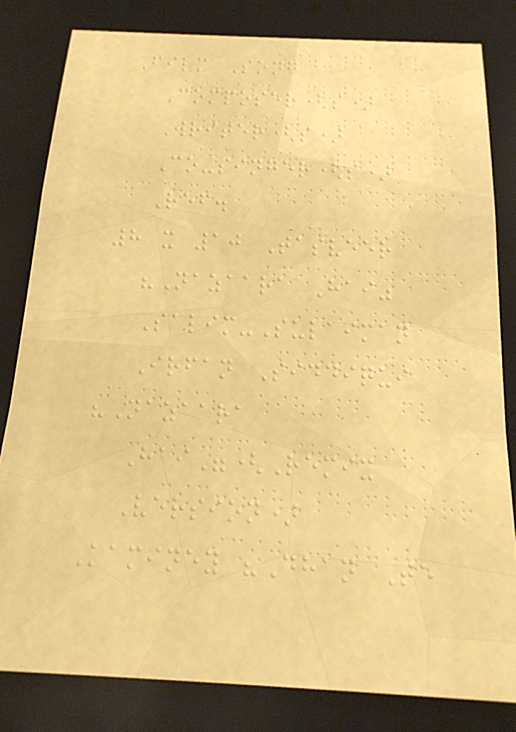Film Song
Composer(s)
Writer(s)
Co-singer(s)
Ref.
8 x 10 Tasveer
"Nazaara Hai"
Salim-Sulaiman
Irfan Siddiqui
"Nazaara
Hai"(Remix
Version)
Kaminey "Dhan Te
